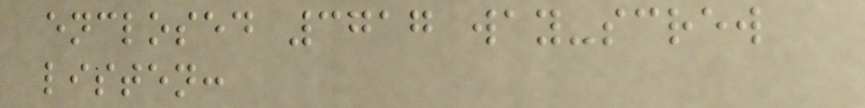enclosed 3717 way-screw
listen:
